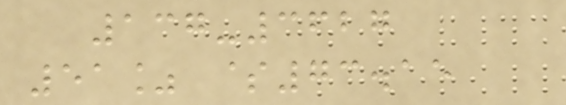137-3627
51% $73.15
